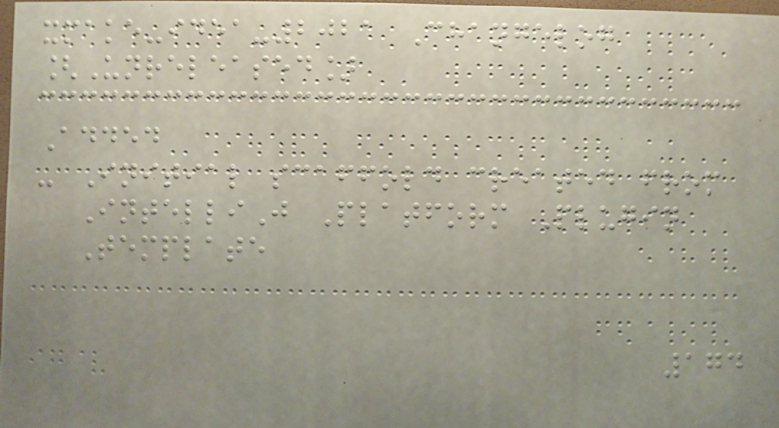xmake-idea-2021 Changelog
[Unreleased]
Added
- Initial scaffold created from
IntelliJ Platform Plugin
Template
174
